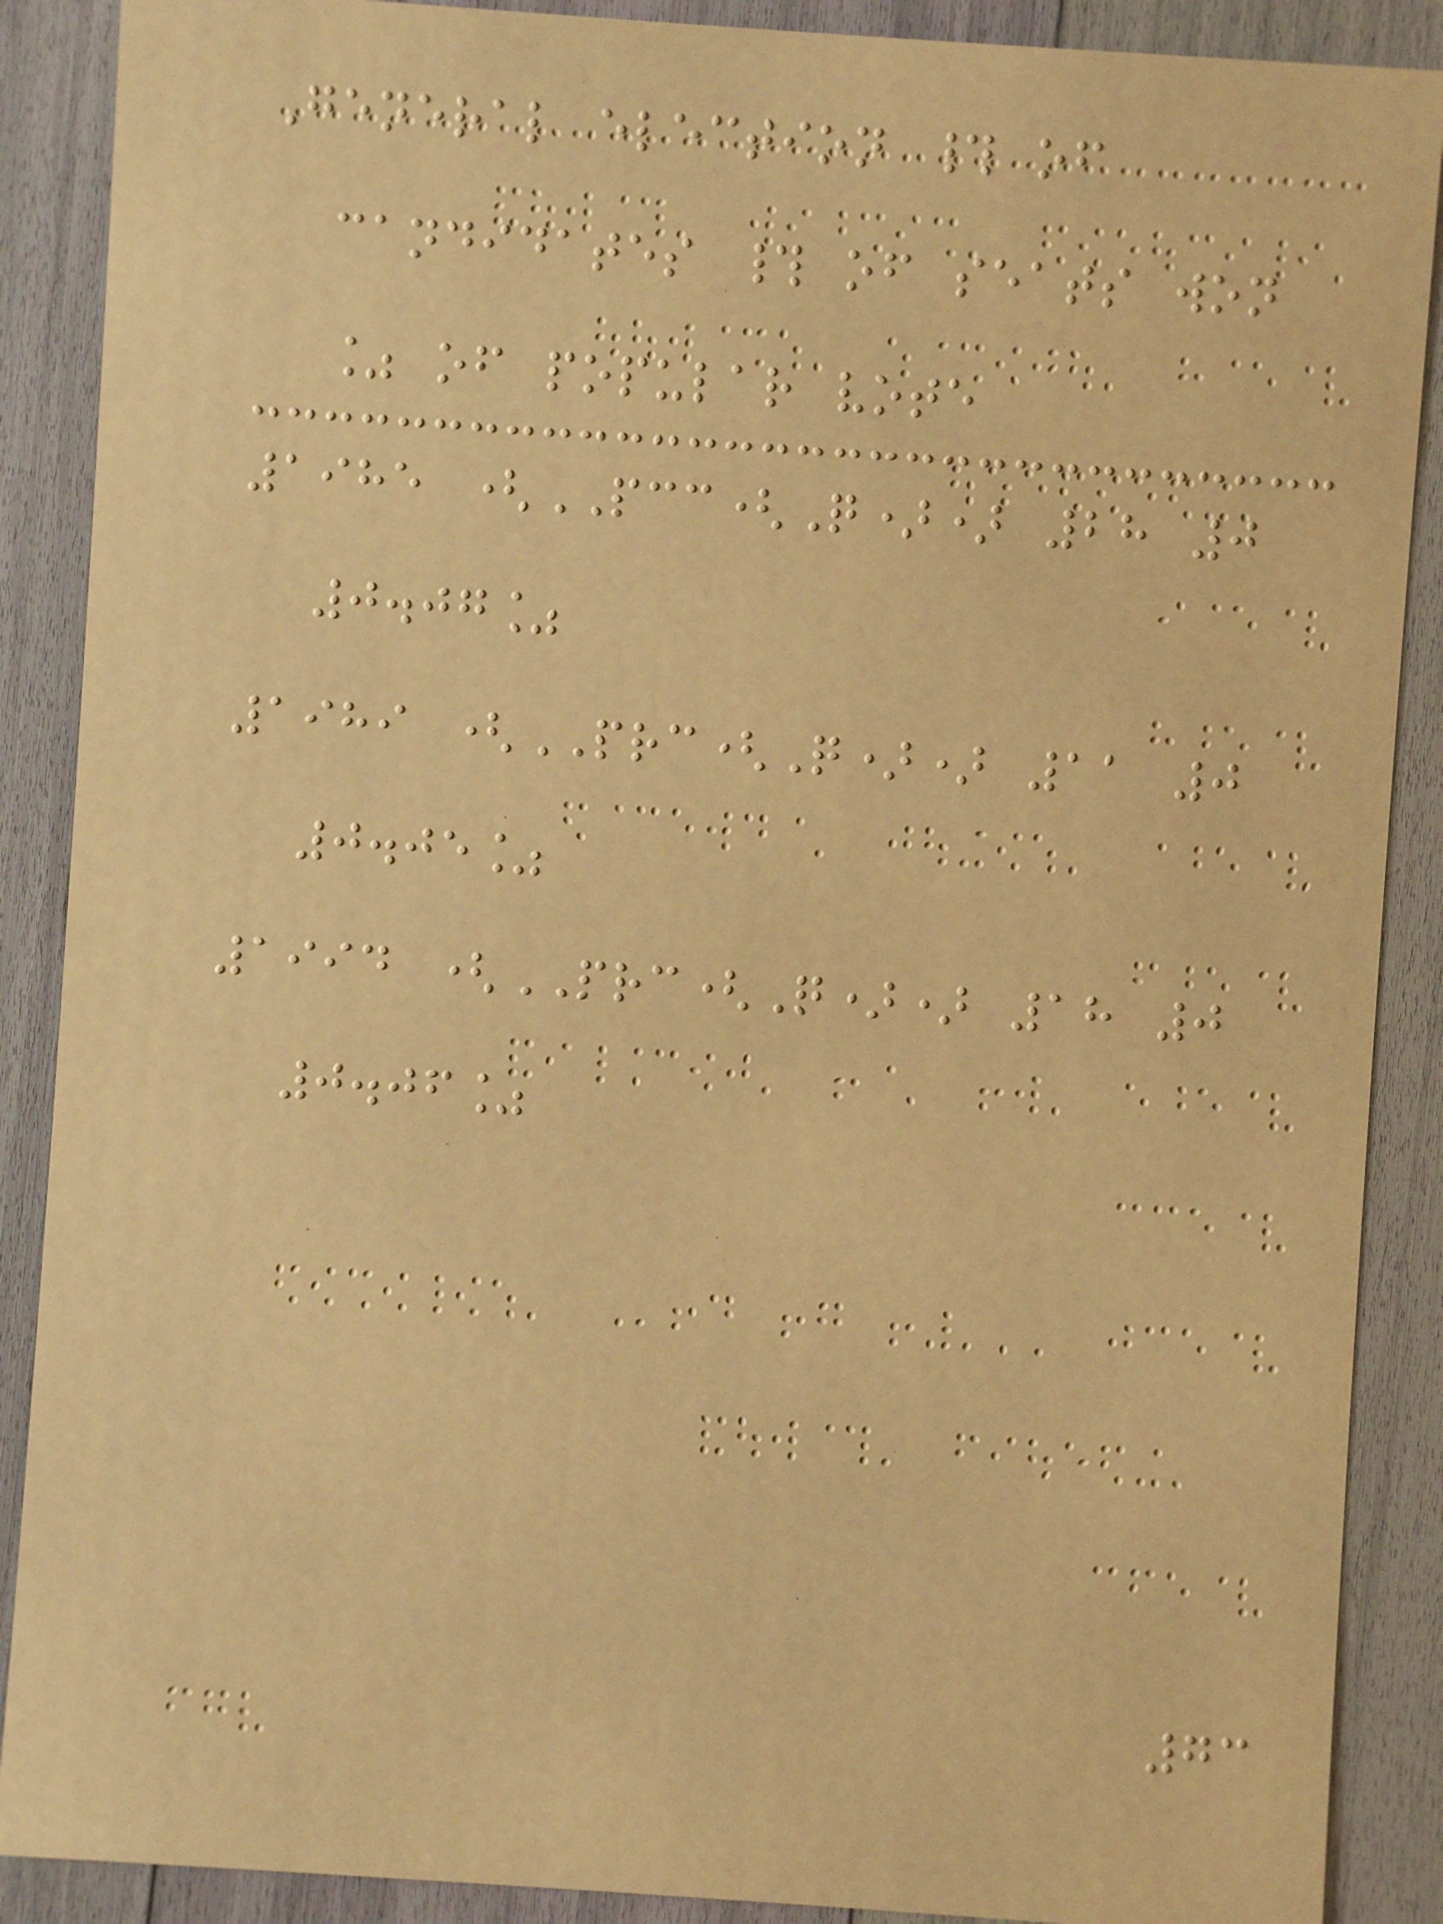General election # of
candidates # of seats won
% of popular vote
1985 (PCC(Q)) 28 0
0.07%
1989 (PRC(Q)) 11 0
0.05%
1994 (PRC(Q)) 18 0
0.06%
73
